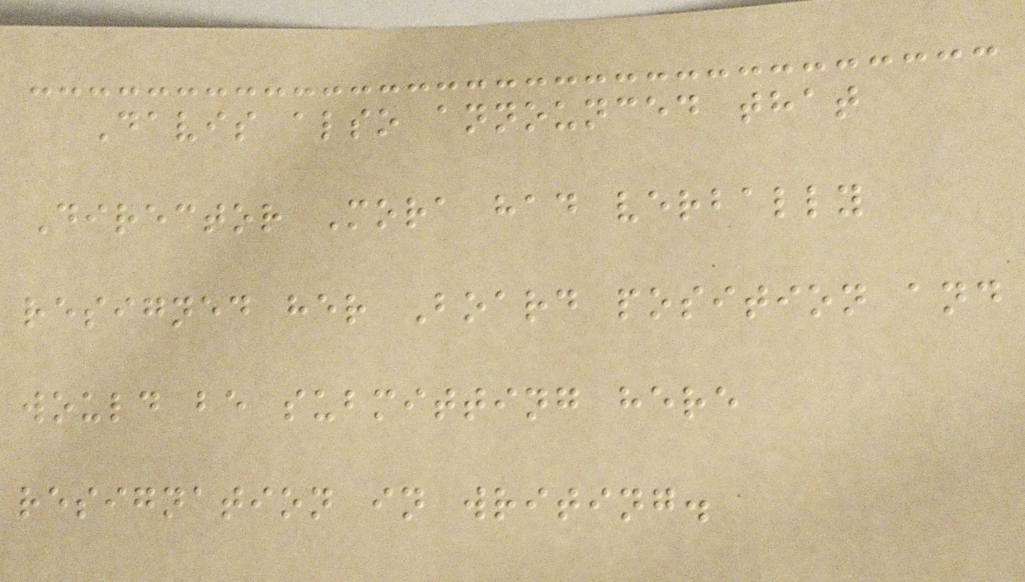Davis also announced that
Director Mora had verbally
resigned her Board position and
would be submitting here
resignation in writing.
